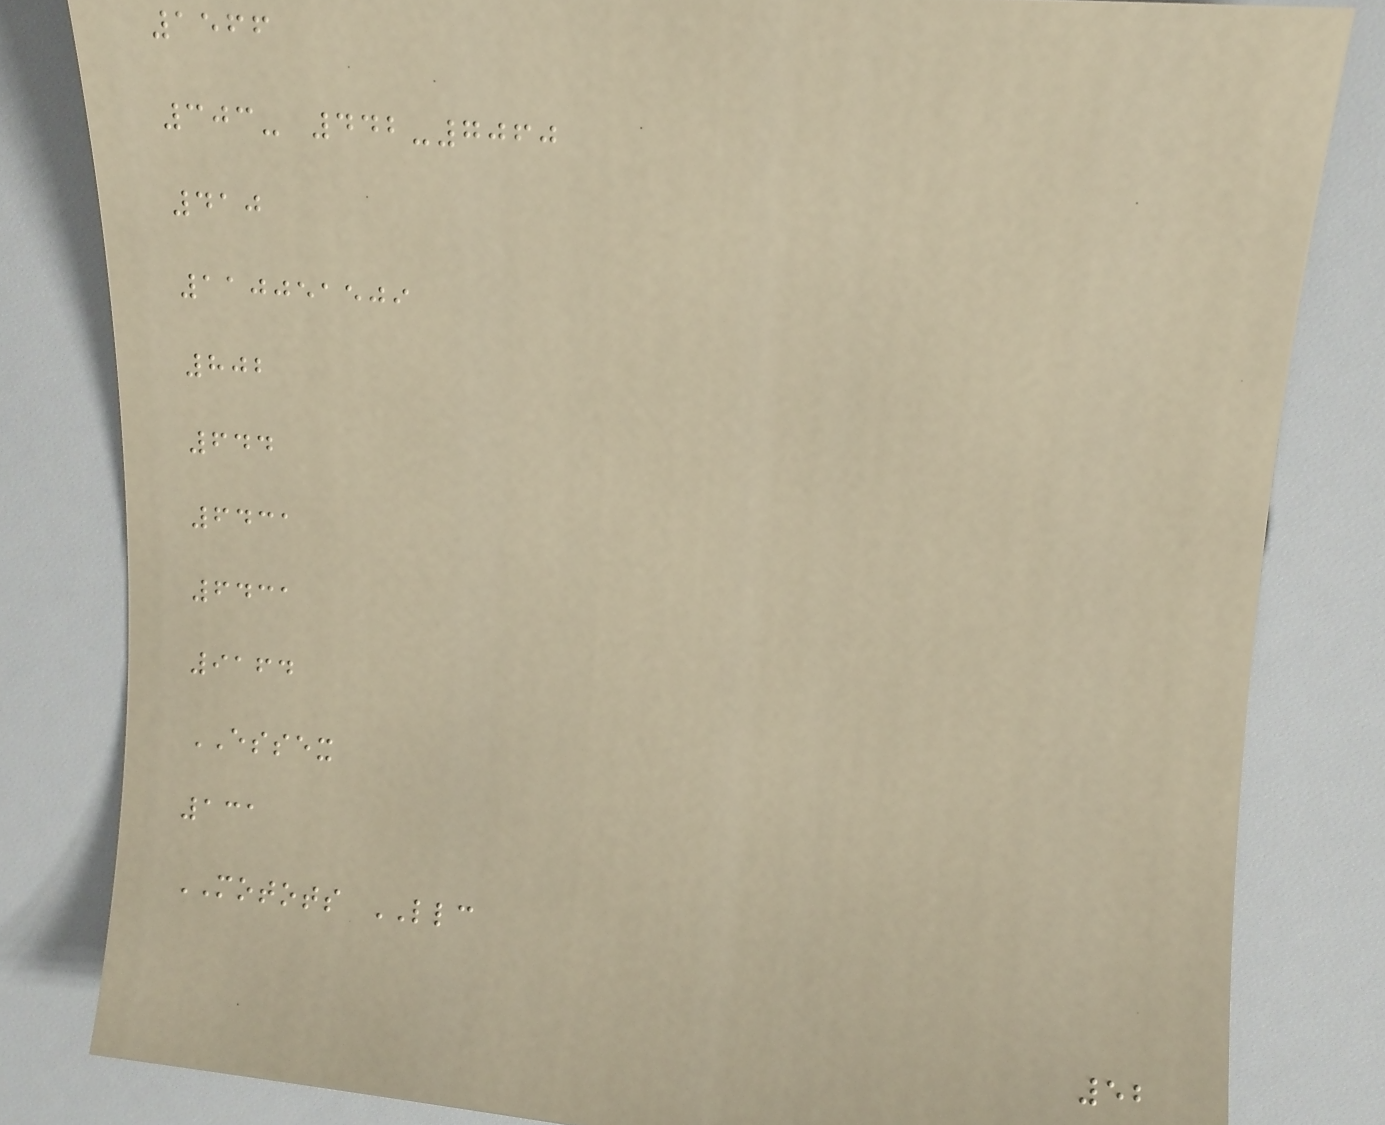1566
303- 442-7060
410
110051509
802
644
6431
6431
9164
ESSEX
131
MOTOTS LLC
52
